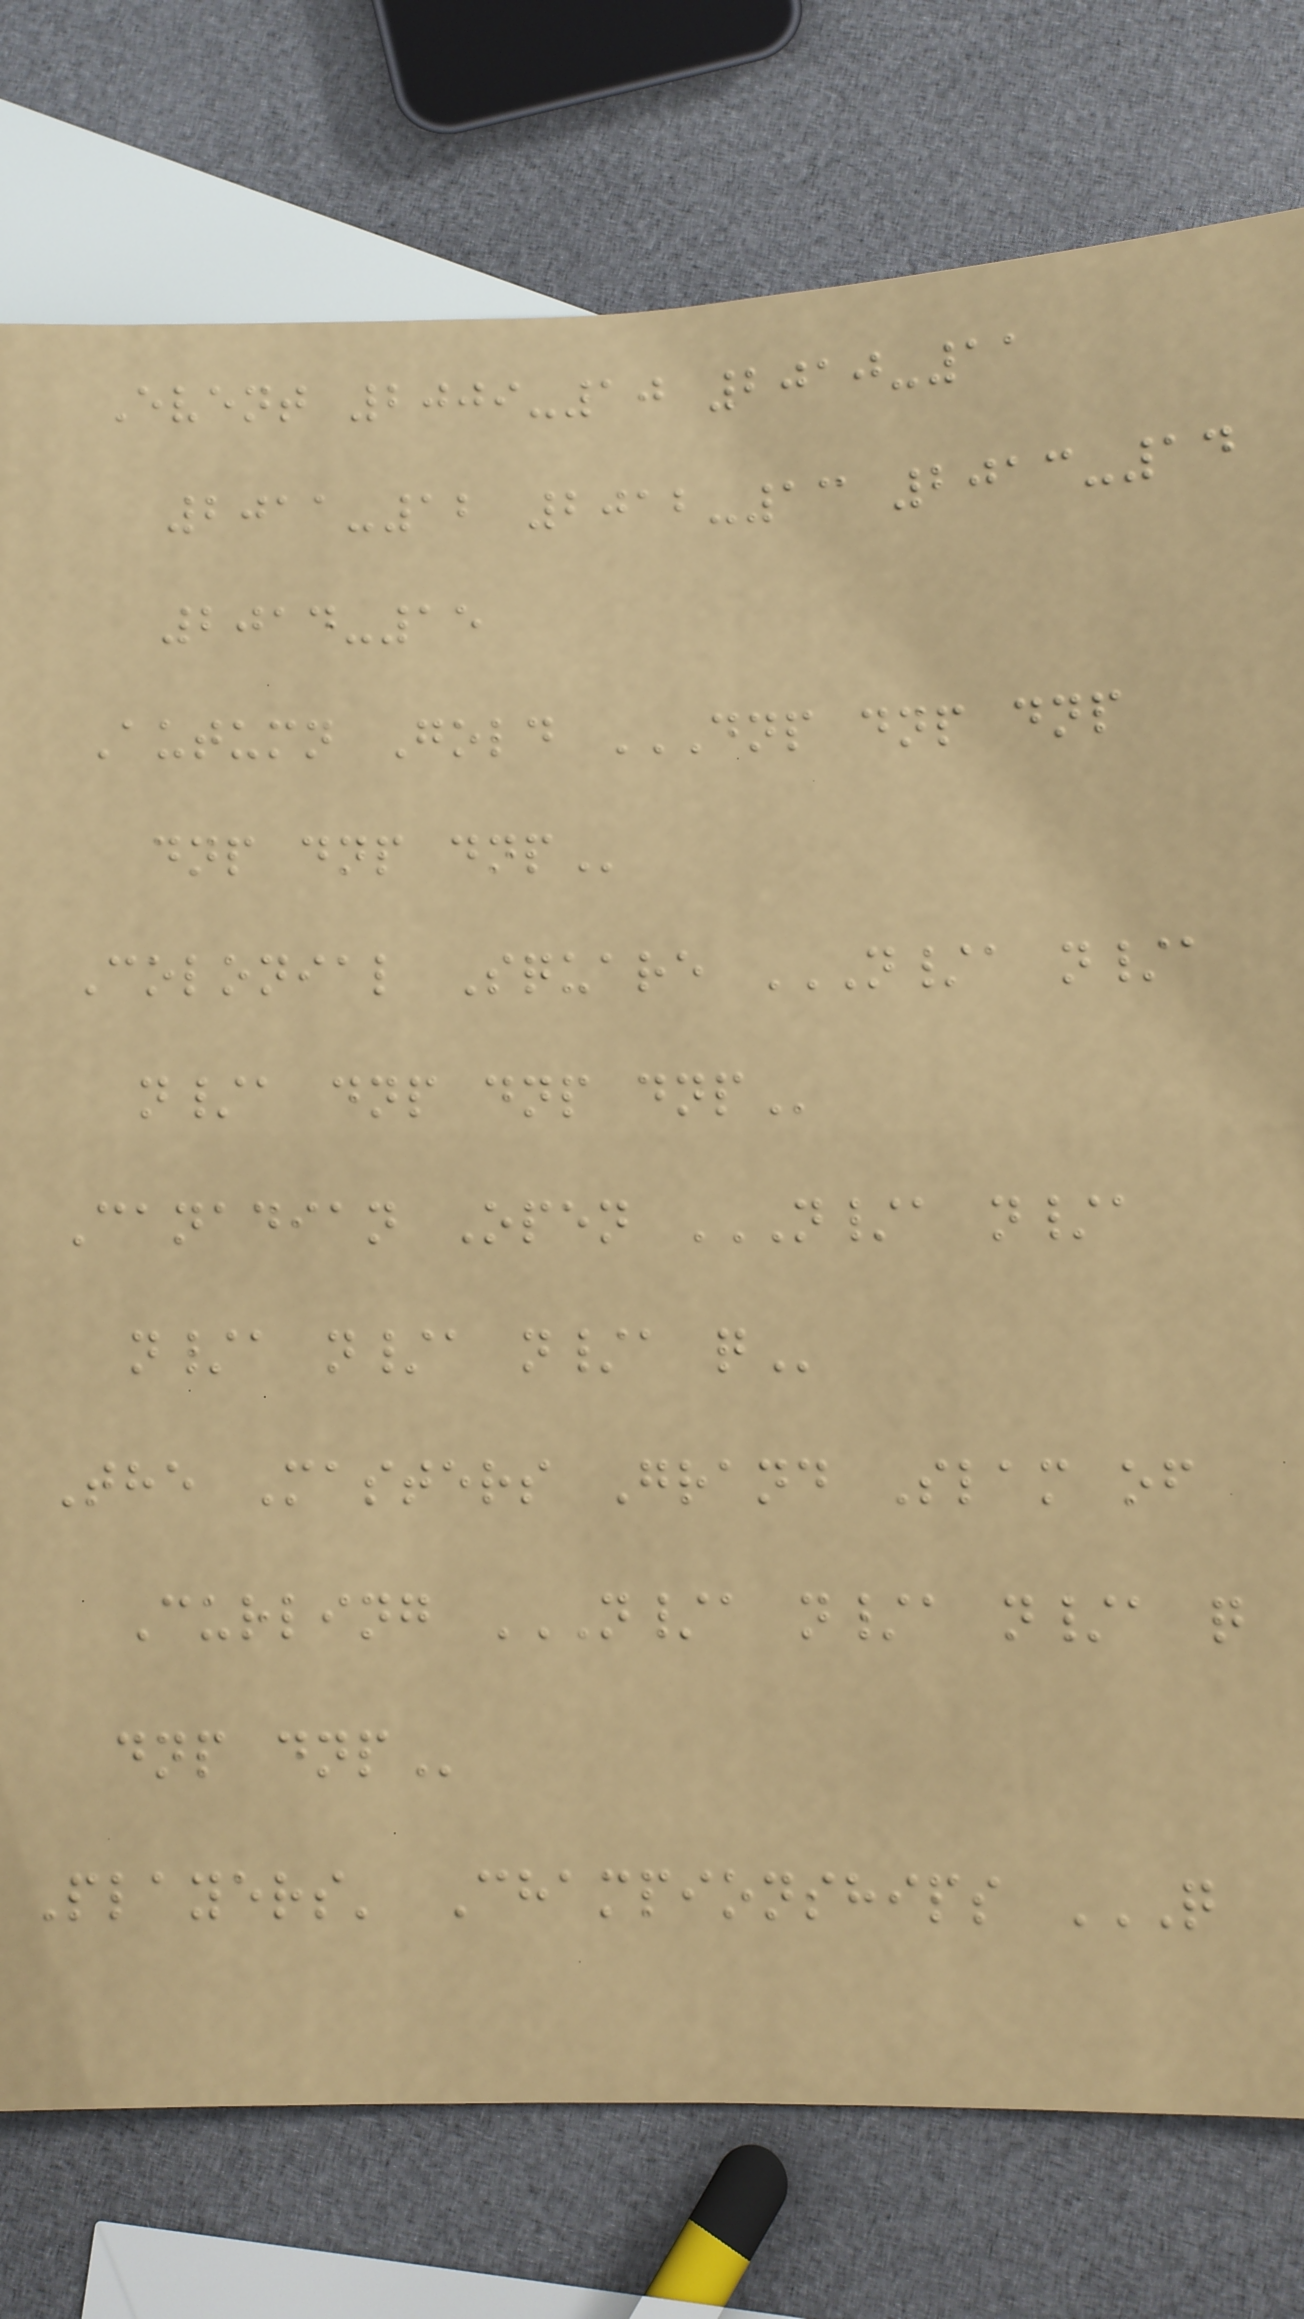Event 2009-10 2010-11
2011-12 2012-13 2013-14
2014-15
Autumn Gold DNP DNP DNP
DNP DNP DNP
Colonial Square N/A N/A
N/A DNP DNP DNP
Canadian Open N/A N/A
N/A N/A N/A Q
The Masters Grand Slam of
Curling N/A N/A N/A Q
DNP DNP
Players' Championships Q
